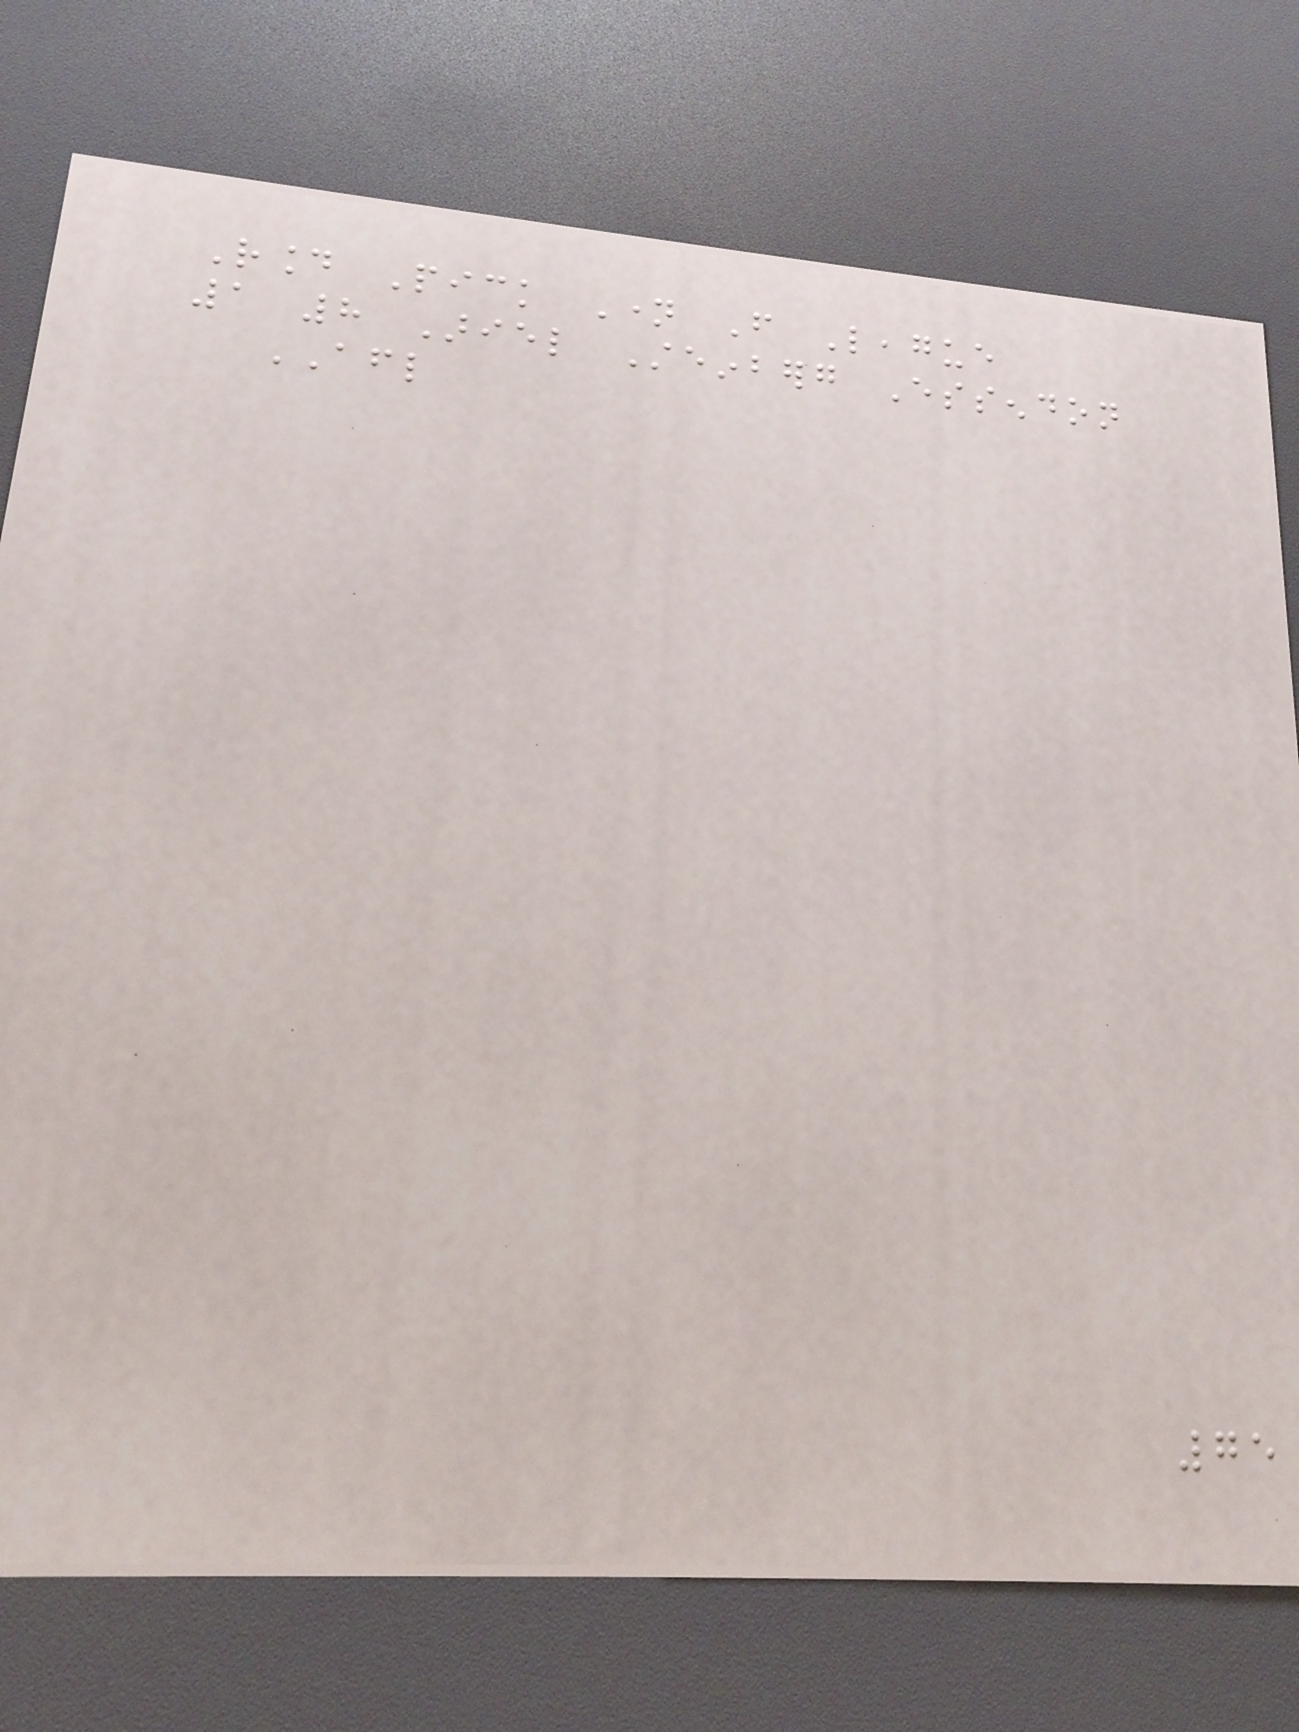Round Pick Name From League
1 8 Ariel Steinberg Essendon
AFL
75
